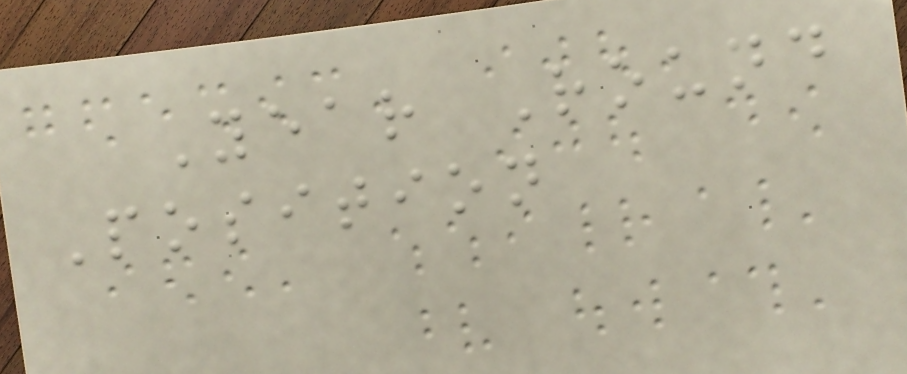Year Round
Position
